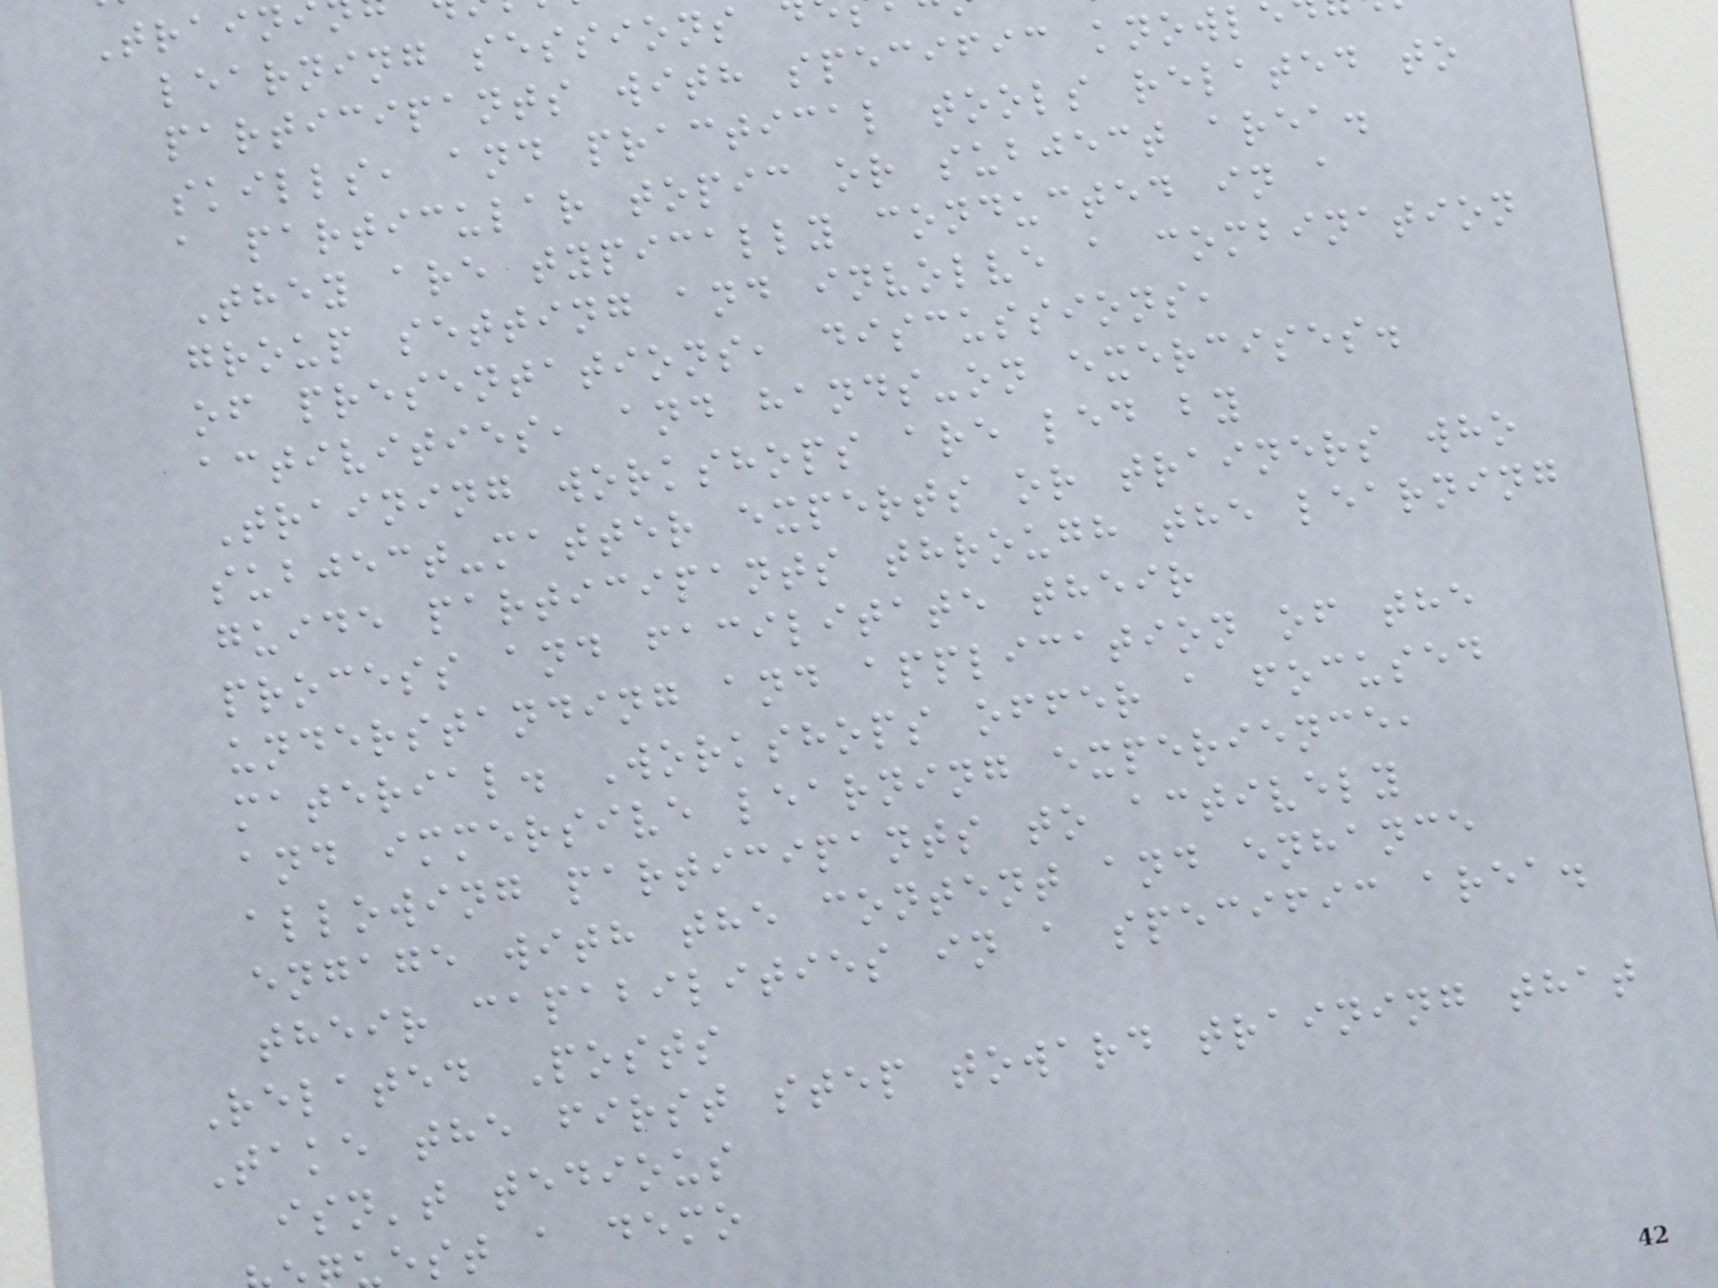learning sessions
participants with specific knowl
skills, and practical tools related to
a particular topic or subject area.
They are typically conducted in a
group setting and involve a combination
of presentations, discussions,
activities, and hands-on exercises.
Training workshops are led by
subject-matter experts or trainers who
guide participants through the learning
process and facilitate their
understanding and application of the
material. Workshops offer a focused
and immersive learning experience,
allowing participants to actively
engage with the content and enhance
their capabilities in a specific area.
Related Posts
Take the first step toward training that
isn't tedious
est a demo
